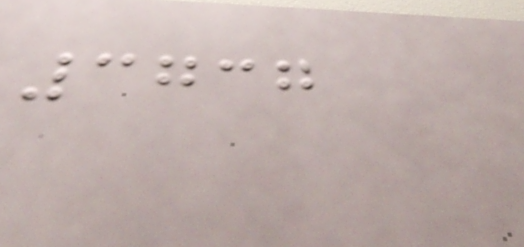3737
